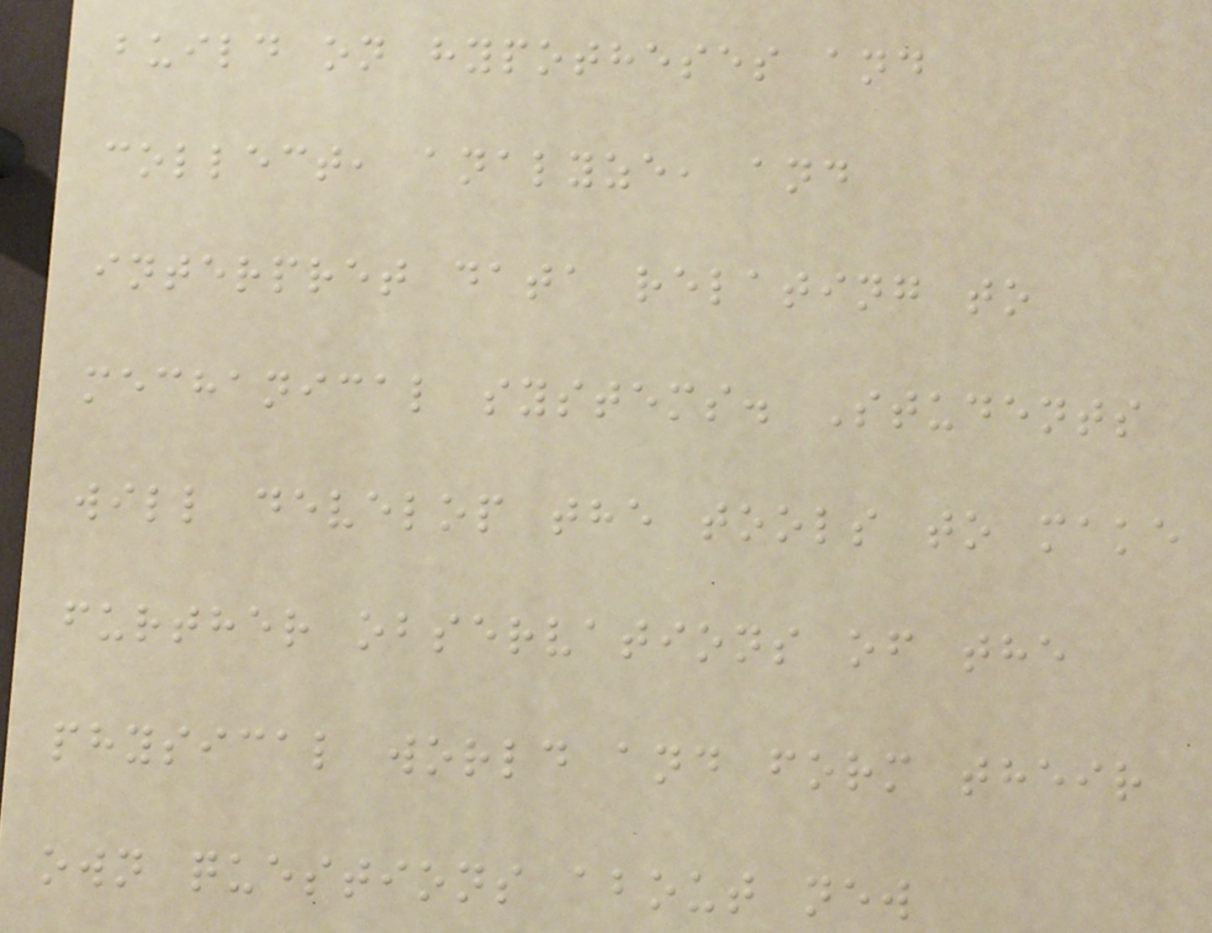build on hypotheses and
collect, analyze, and
interpret data relating to
mechanical systems. Students
will develop the tools to make
further observations of the
physical world and form their
own questions about new
